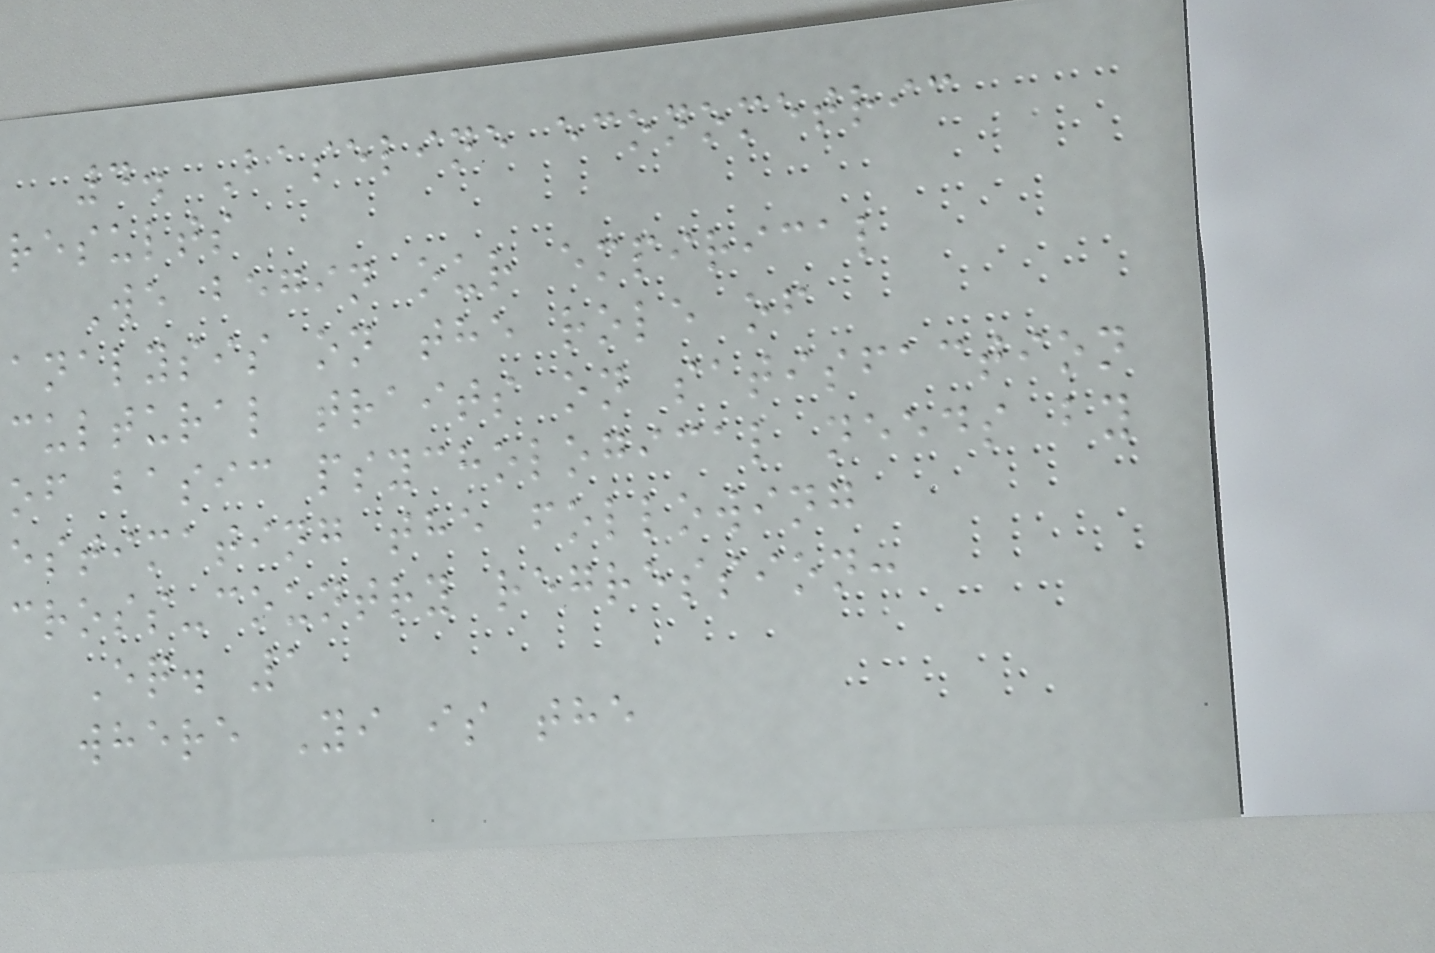4. Baseline econometric
results
We begin our empirical
analysis on the role of
cultural traits on satisfaction
of basic psychological needs by
estimating the following
cross-country regression:
Eq. 1
where Yi is the
